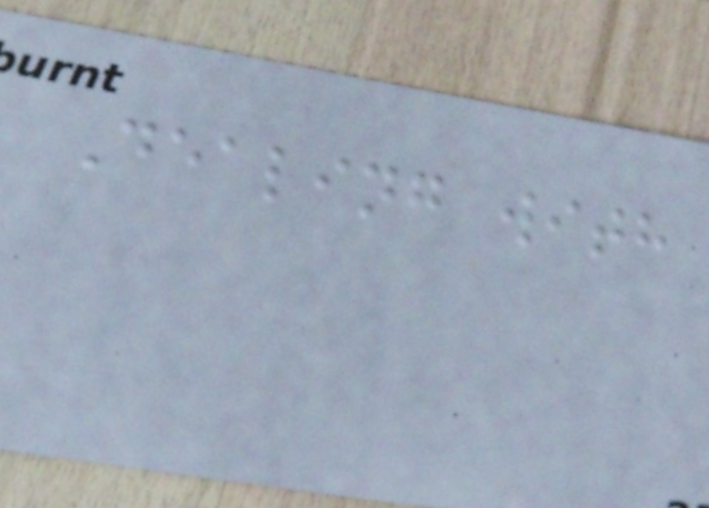Dealing with
